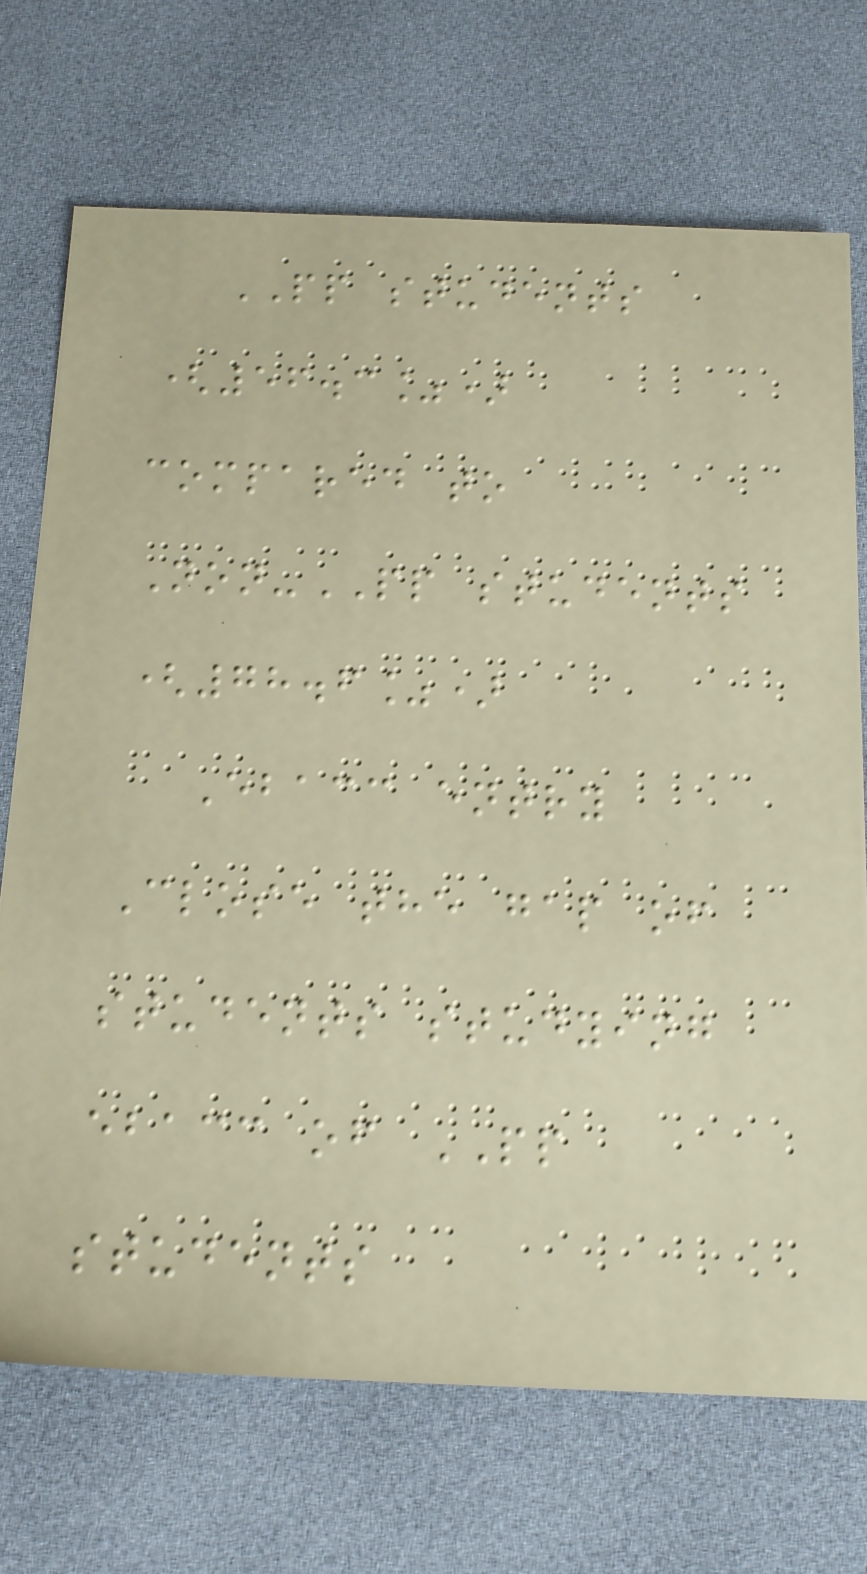PP students
(56.3%)
compared to
Non-PP students
(78.6%)
Ebacc entry
Close the gap of
students studying
ebacc of PP
students
